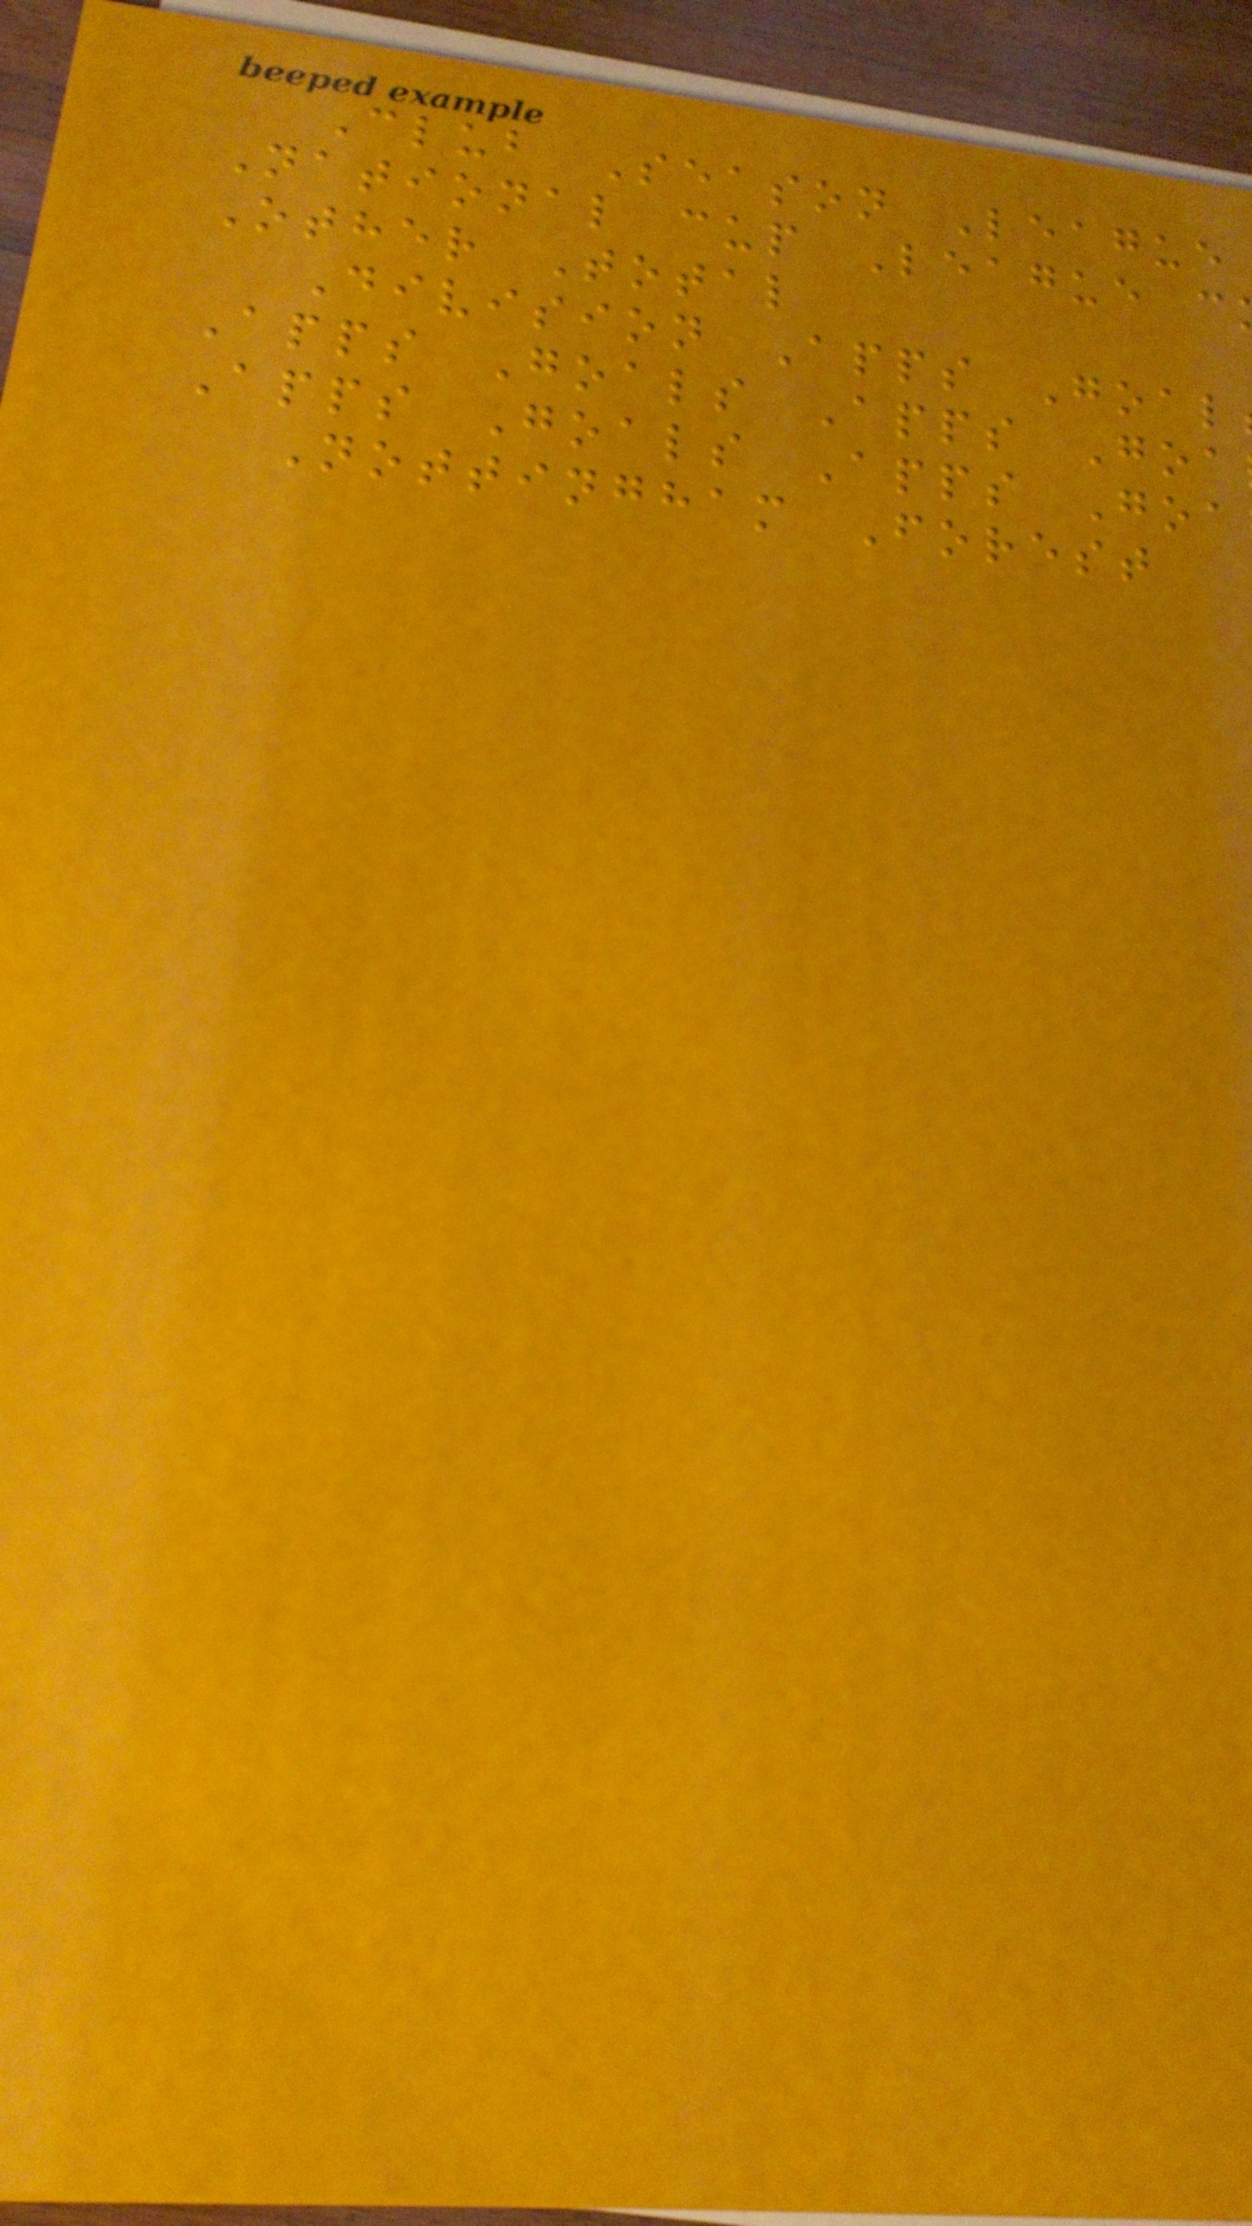Club Season League
National cup League c
Other Total
Division Apps Goal
Apps Goals Apps Goa
Apps Goals Apps Goa
Nottingham Forest
